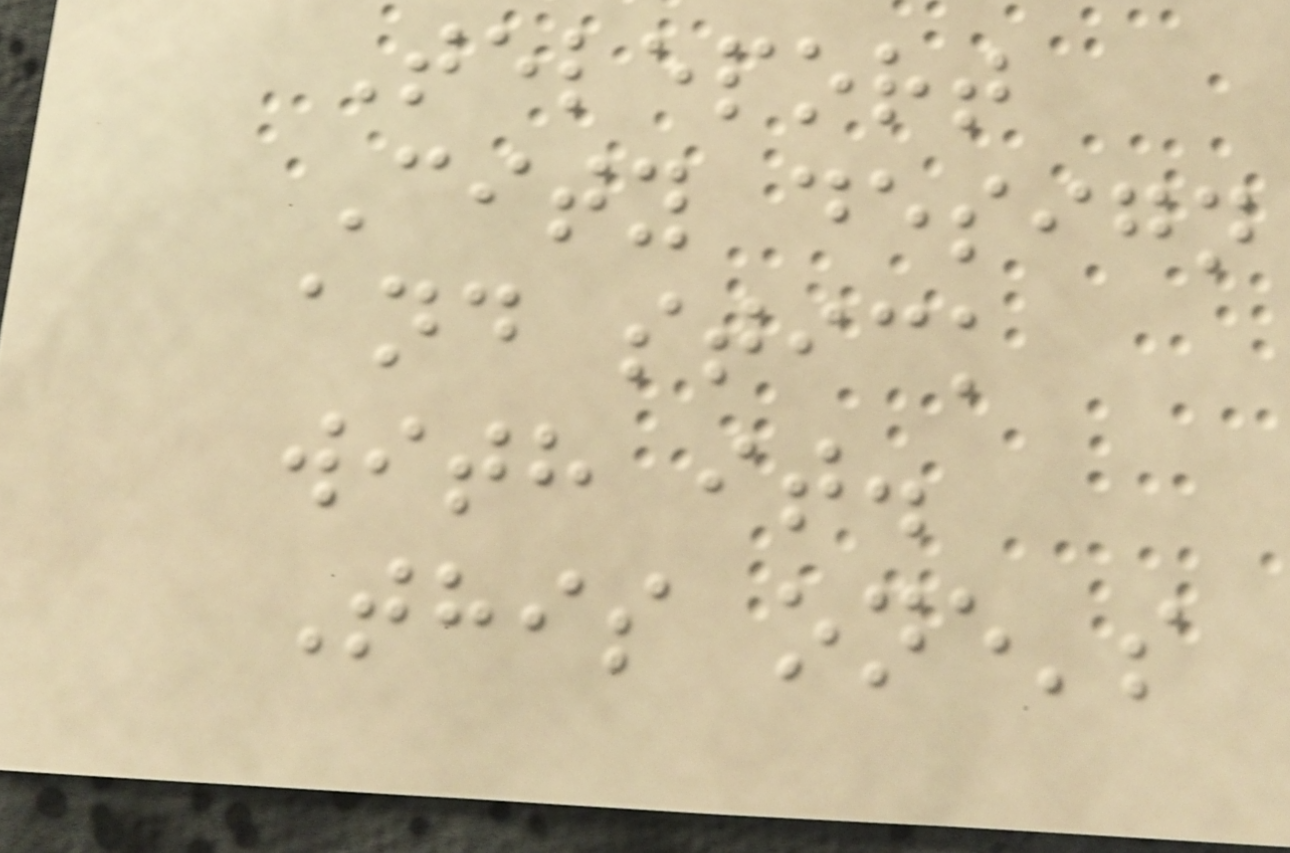Teleport
City design
and stick
with it.
This one's
